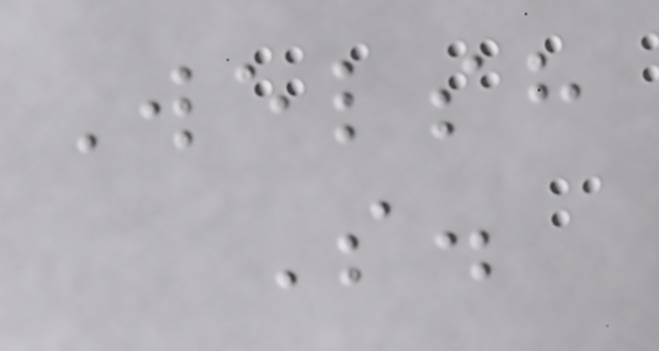Welsh
S.
